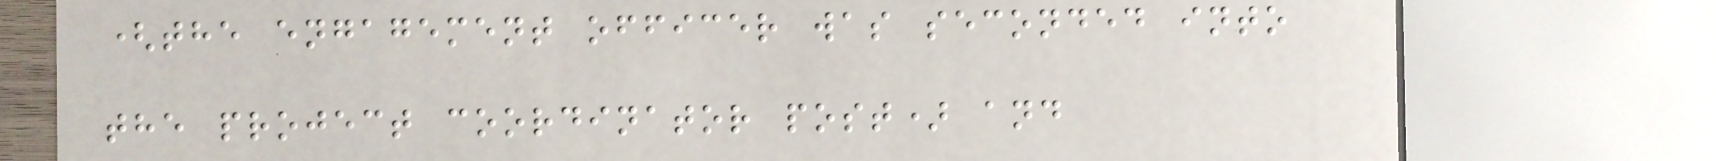(the engagement officer was seconded into
the project coordinator post) and
